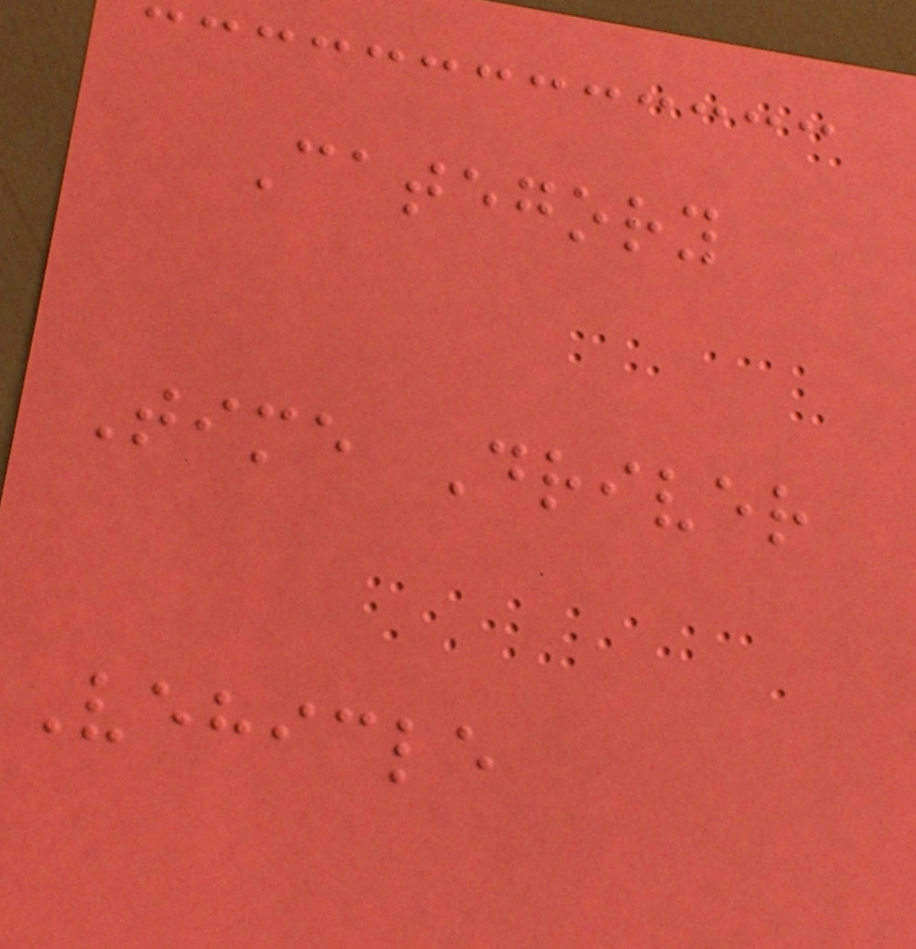Category
Time Driver
Vehicle
